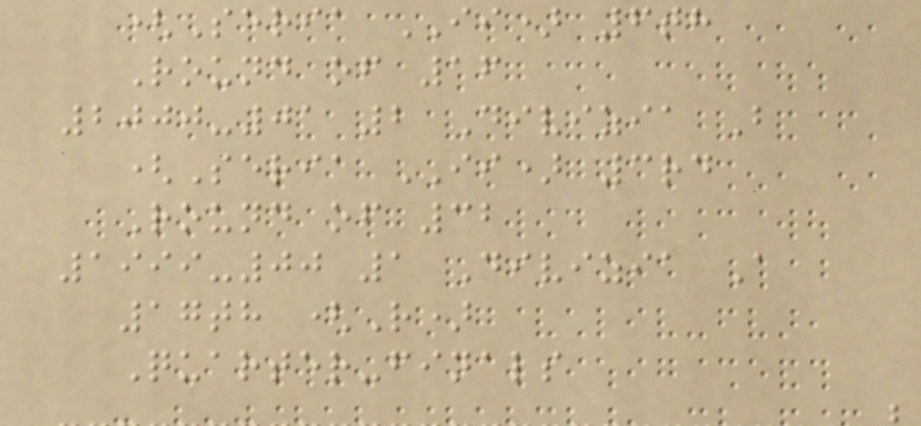(Seria II) 6th
Round of 16
2000-01 2 Divizia B
(Seria II) 3rd
Round of 32
1999-00 1 Divizia A
17th (R)
Quarter-finals
